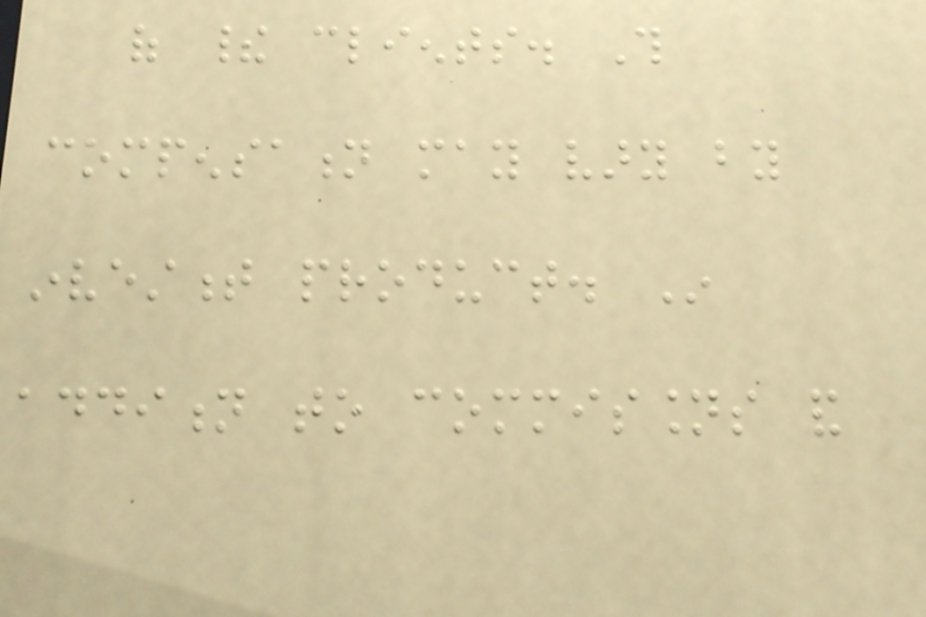of their clients. This
compensation may vary by
investment product. In
addition to commissions and
